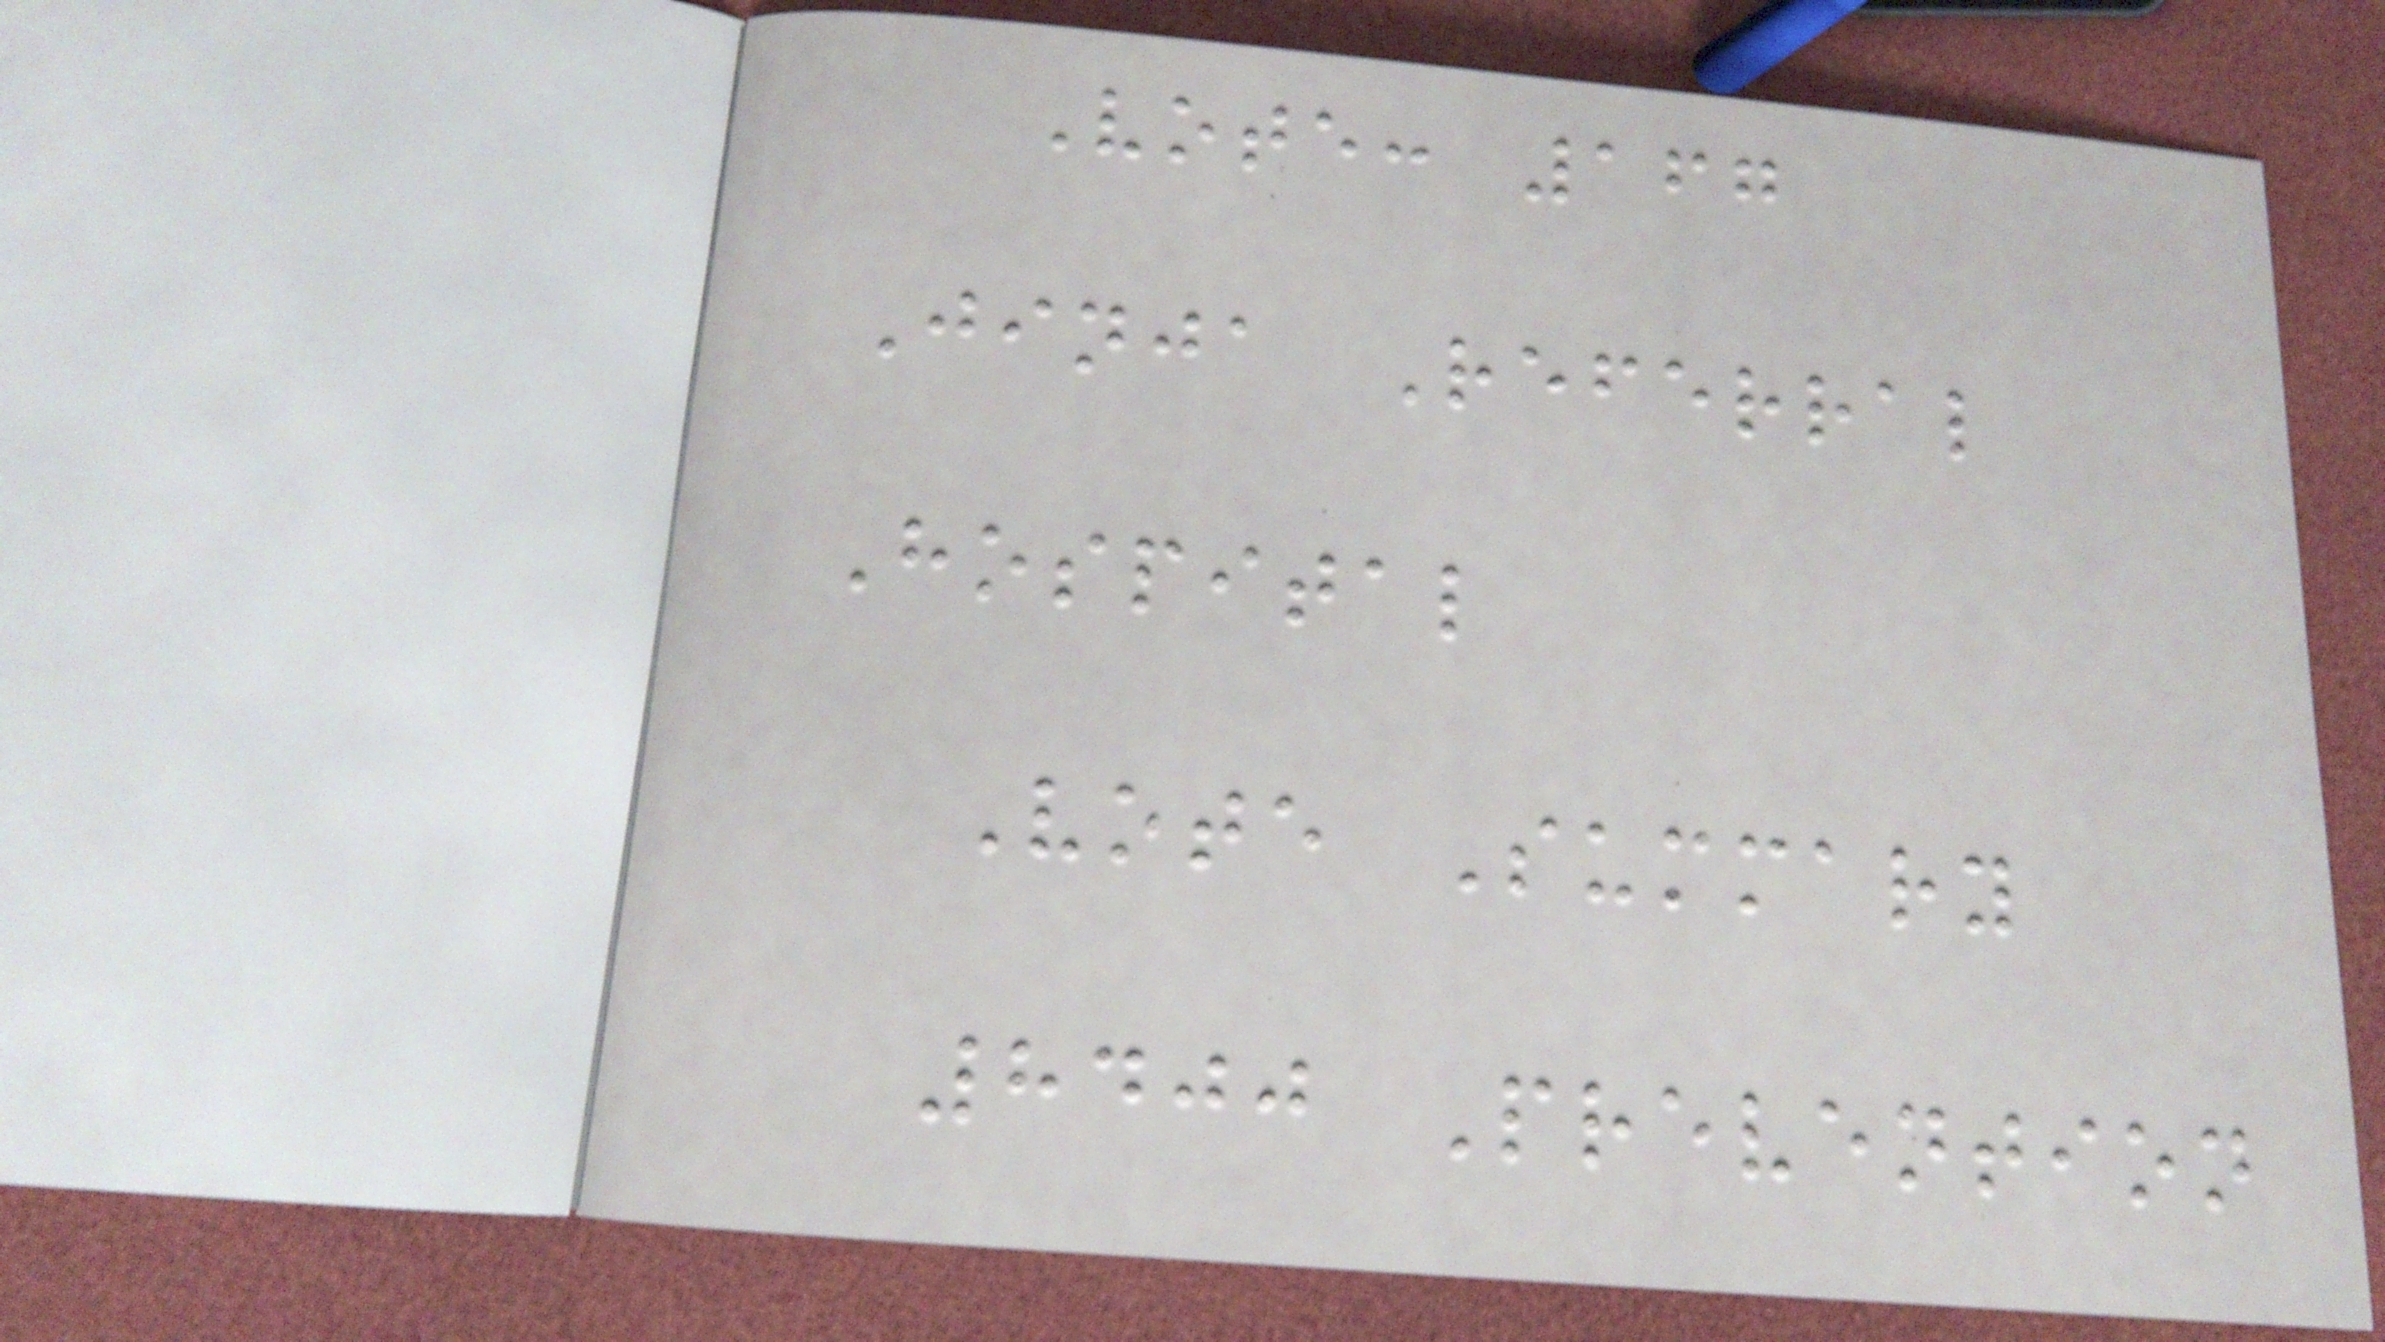Vote: 167
Jinja Referral
Hospital
Vote Summary
8400 Prevention
